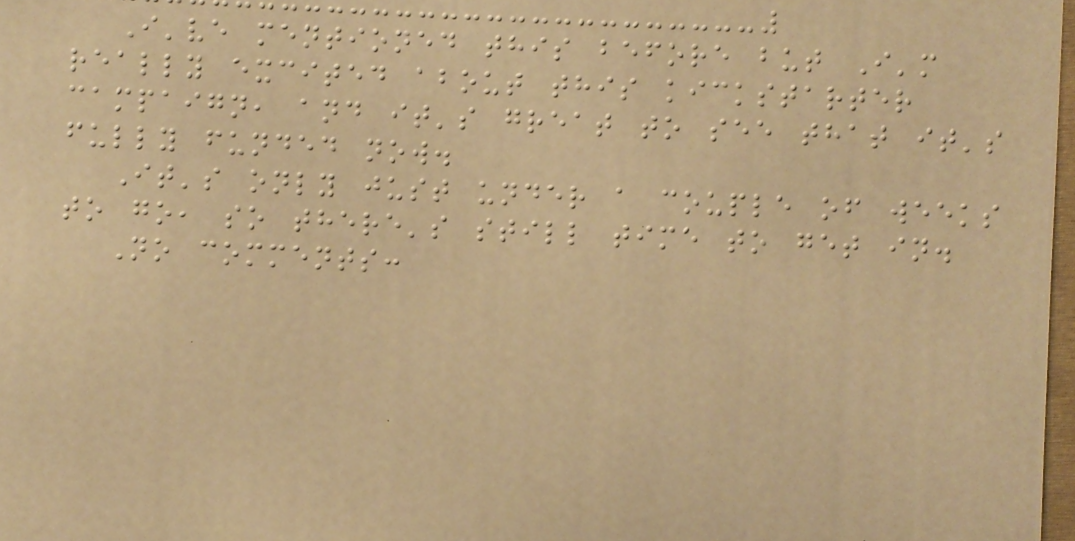I've mentioned this before but I'm
really excited about this kickstarter
campaign, and it's great to see that it's
fully funded now.
It's only just under a couple of weeks
to go, so there's still time to get in.
No comments:
